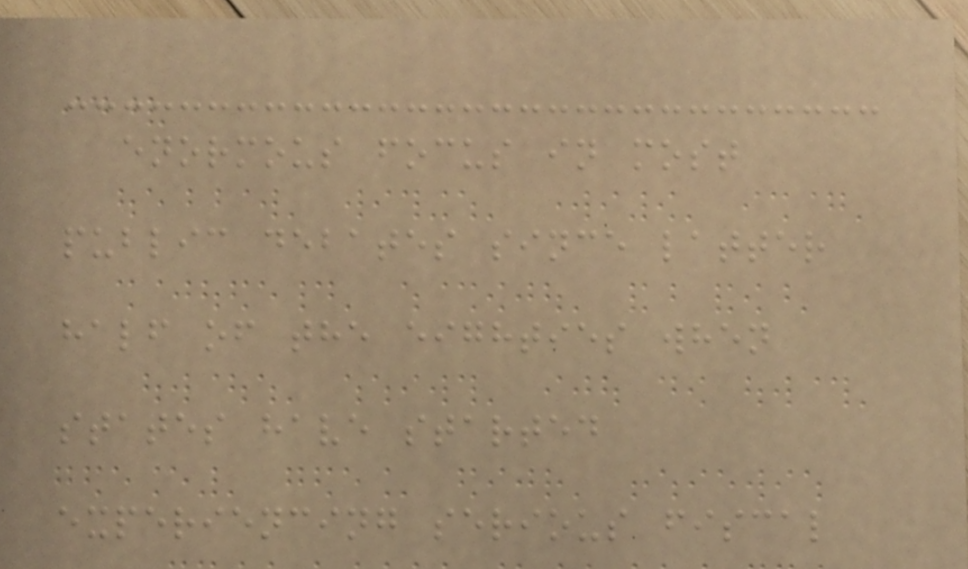enormous focus in most
public debates since latter
half of the eighties when
states have started
experiencing serious fiscal
